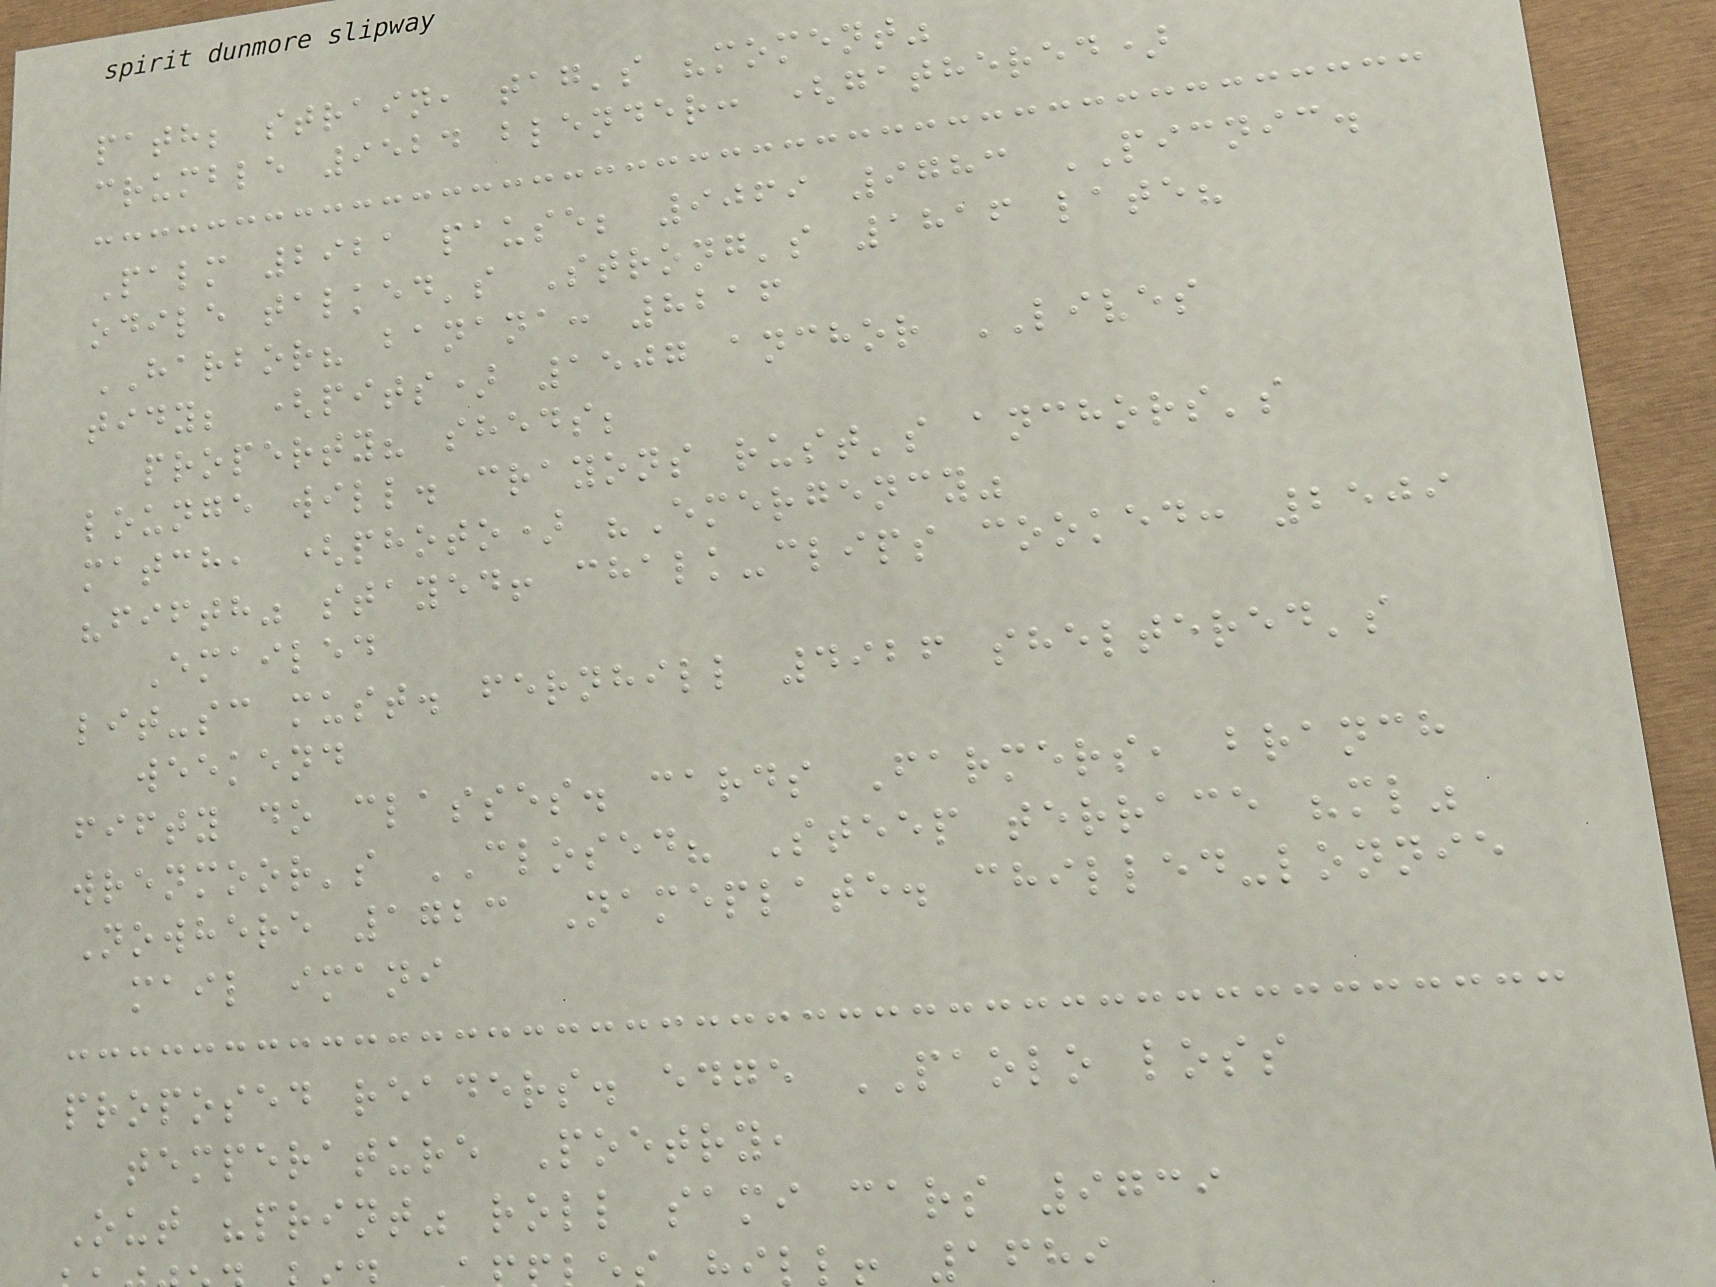path; strain, tag's "moment"
crumble 9524 blender: (gathered)
Palm 2921 pause; 9069 9783 PICNIC.
odile talked's Strong's 1816 late?
HARBOR? banana: 8216
tidy; (pits) 1507 anchor LIVES
property? sheds;
lounge will. crayons rust's anchors's
match, (photo) "Emergency"
"fifth" stayed! chalk-clips cooked: 2509
Emailed
lit-sc must. fernhill 4926 sheltered's
weekend
fifty do classes. cards Farmers, branch
wrenmoor's CLOSED? Steep terrace "ml"
Nowhere 1723 Nameplate. chilled-lonnie
mail imani
proposed readers. edge PAOLO loss
temperature Poetry,
Out "print" roll sami cars 9739
l! 1689
